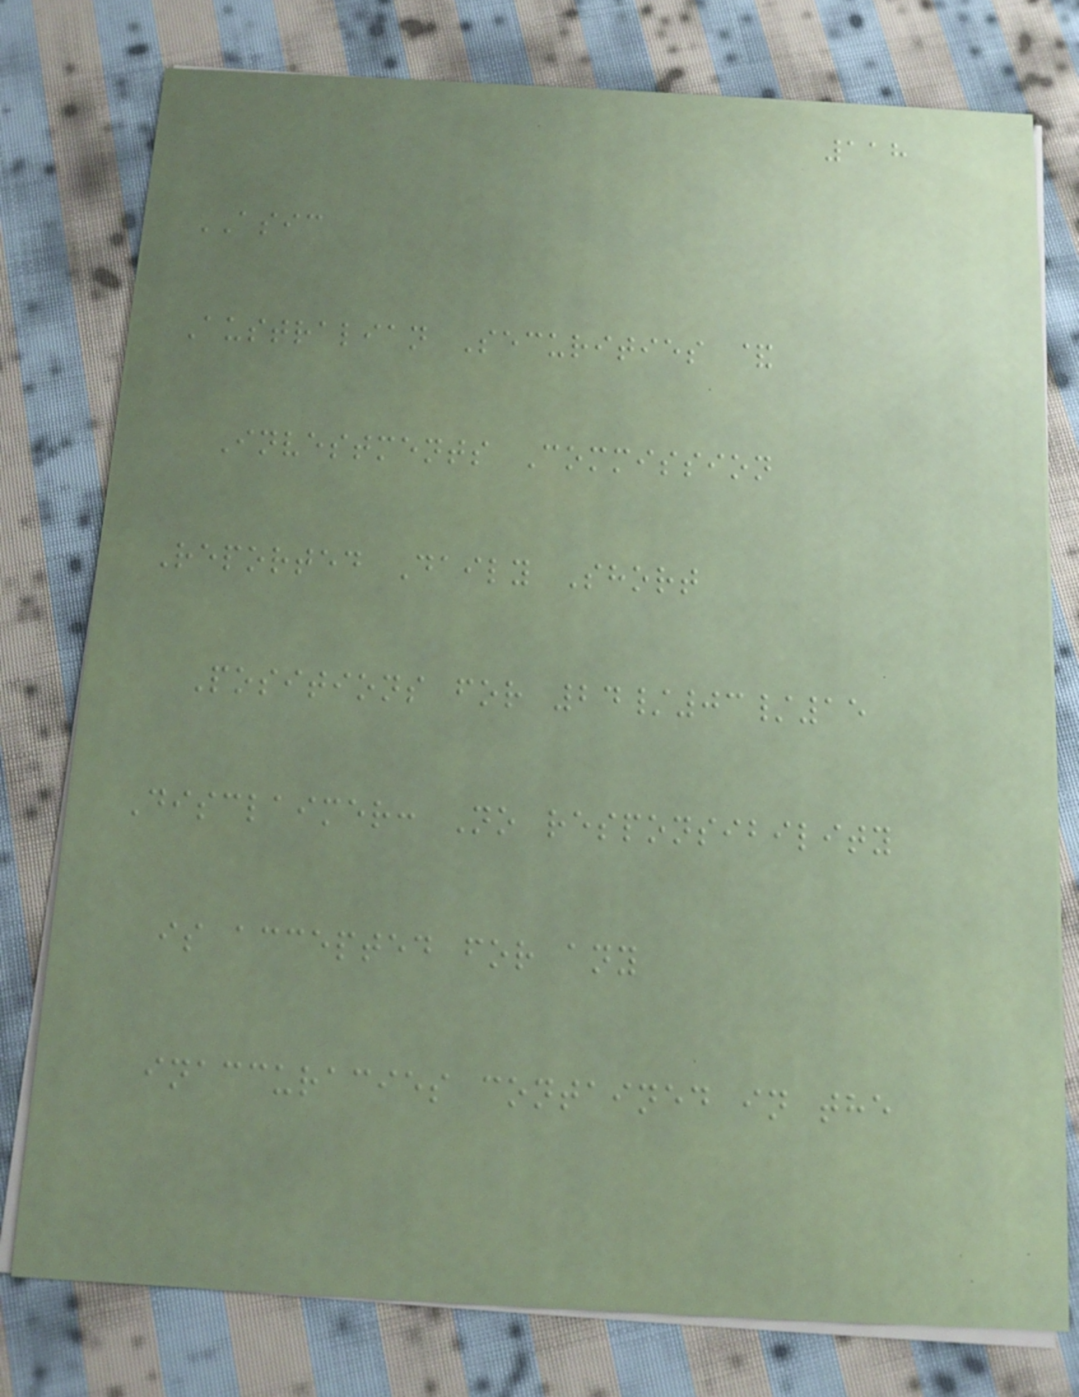118
ASIC
Australian Securities &
Investments Commission
Reported Daily Short
Positions for 24/03/15
Disclaimer: No responsibility
is accepted for any
inaccuracies contained in the
